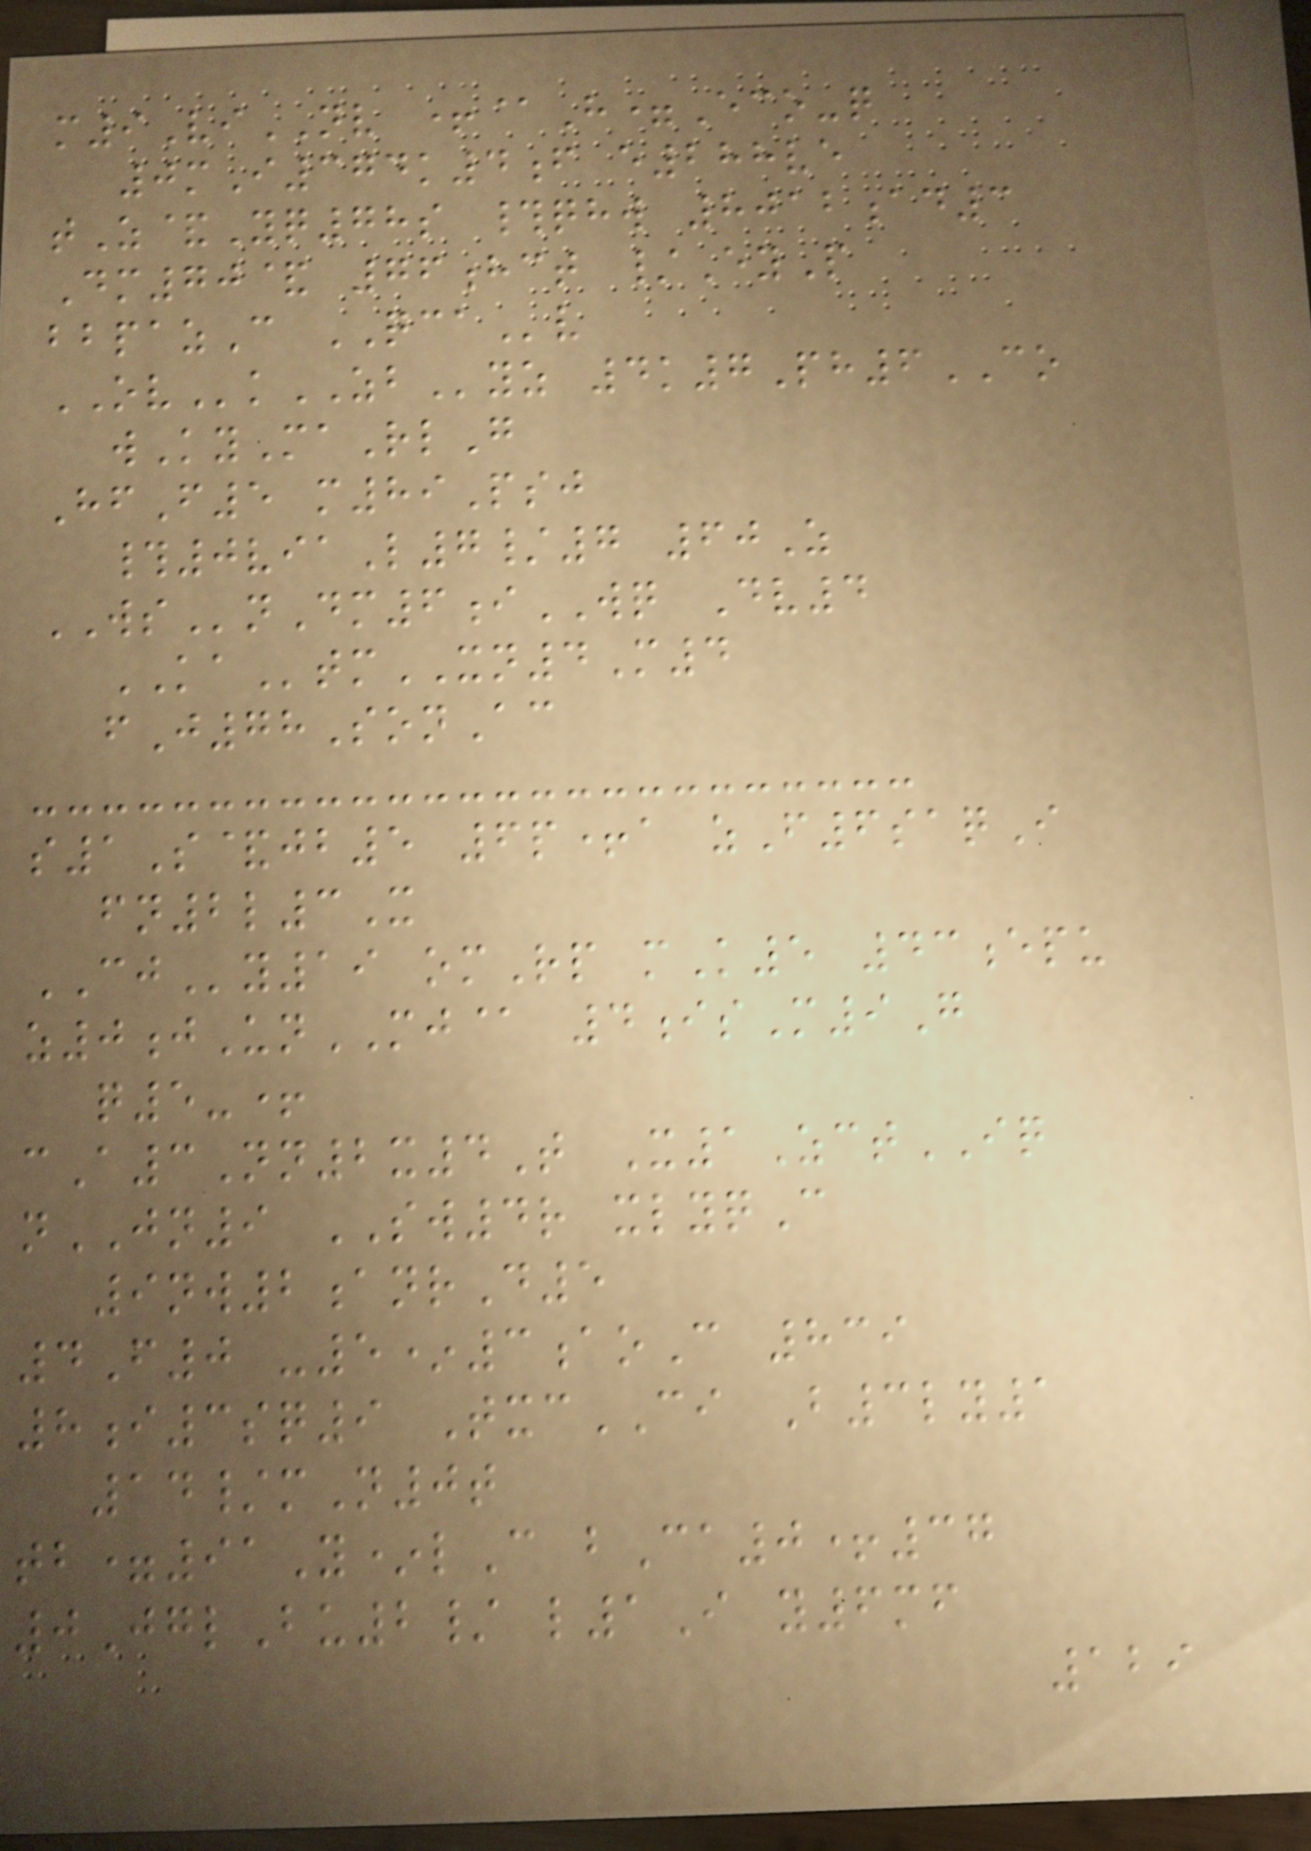m9ViNV +@H=Eco-q
0mI374k4f e288ve
tZ&Yq78s #qhw 8012ad3
Dm70& 76hct /EyP
bbpazC QCAv
OVkZByz 4k7Ph6CO
wKyMaRlG
HfF5 m89Psj
#0viaL7/7 60Z
WSnDm6iWQ Dv4
KAtmXN4M4
fJ78SonAc
s1S&jb5 6p+a zF6saqI
fn2l3X
CJy19 omRp mK5 43epu
z0jUnMJ@ 4isM9G
q5-+
cA3Nn2x4T X1ZctIQ
nJN9 SW4r xlyqC
9nw2anrD5
4F0 -5*3aoC 839
8i3sq9 TxcCI B3ly1
14/mN0t
tb=91Y*lC bCa0+37
0JglBu2/ l1I y6mf
129
